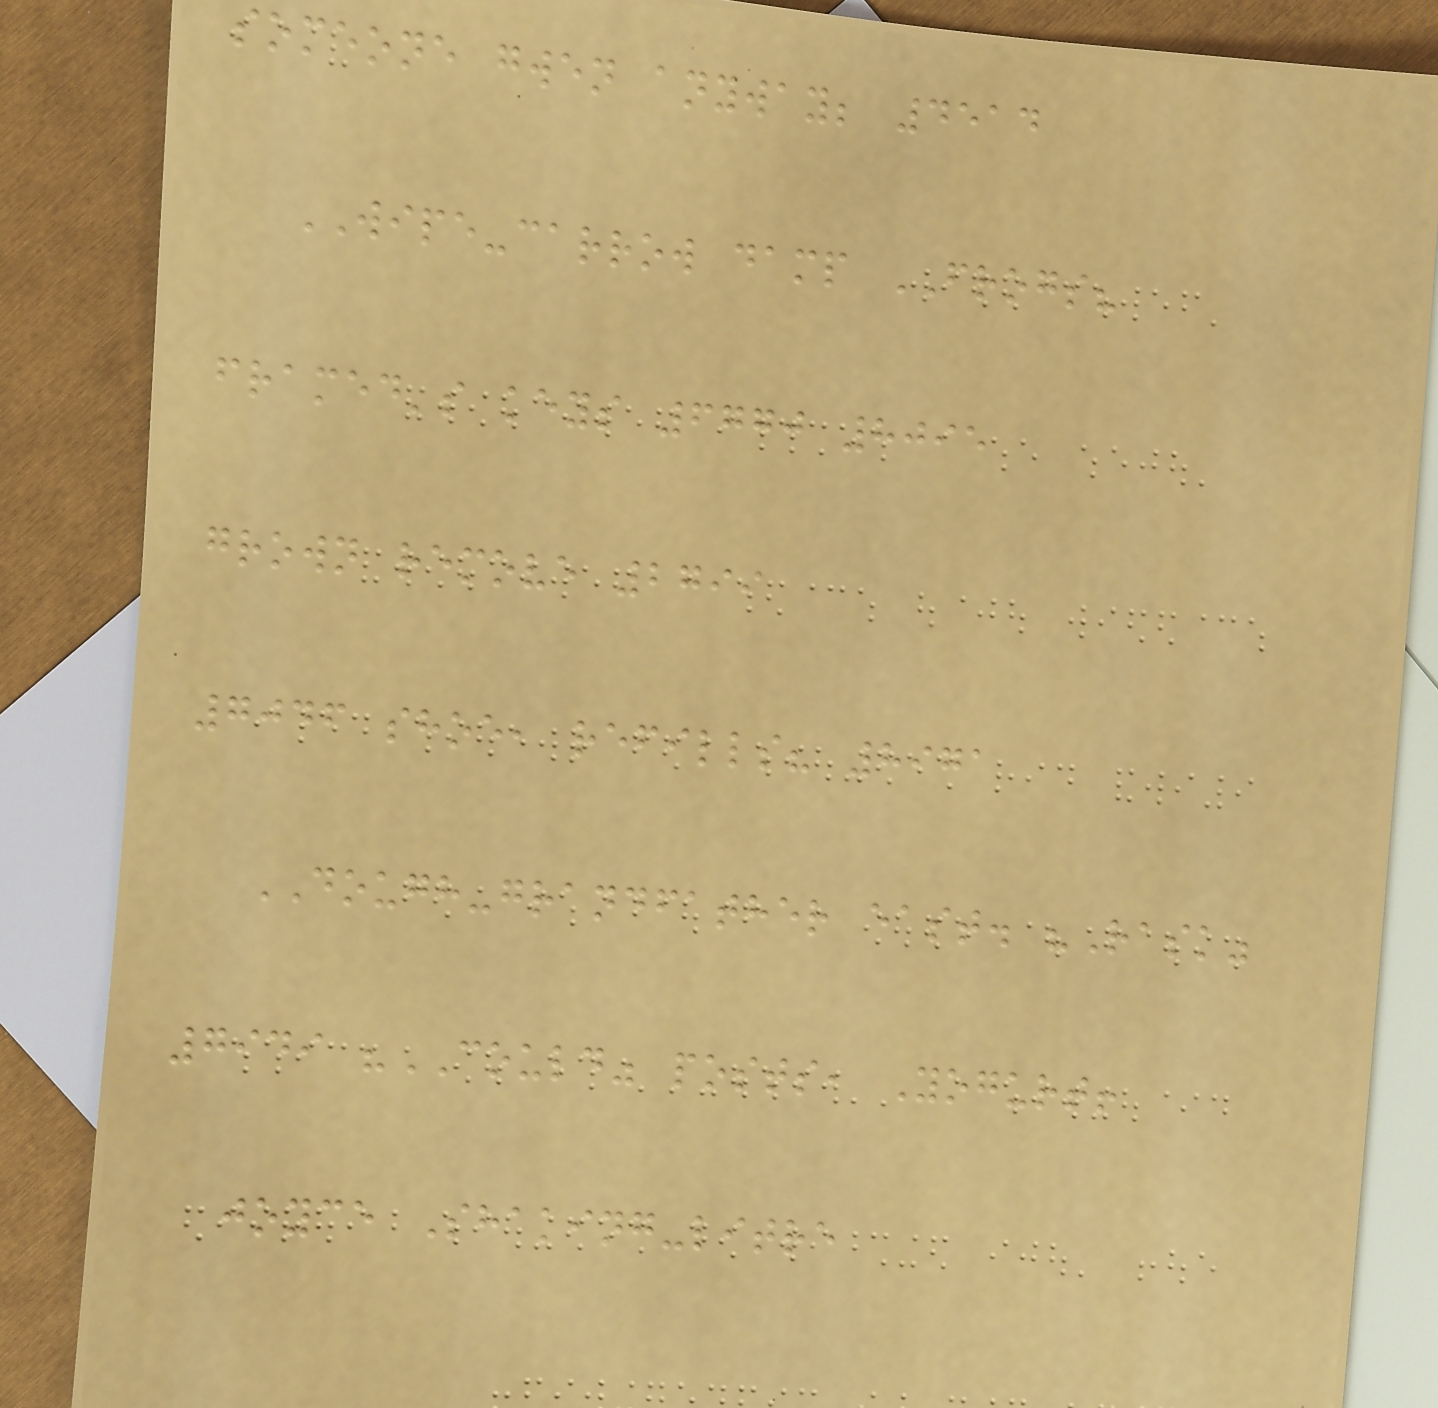someone gwen anyway; 4514
WIPE-carrow damp FROGS?
framed's keys 6770 8095
grown remove 2799
7046 shoe, refills? 8971
DOUGH-grandfather east. "Rask"
7949 "COULD" posts, Yogurt!
joyce Shaking-litre
